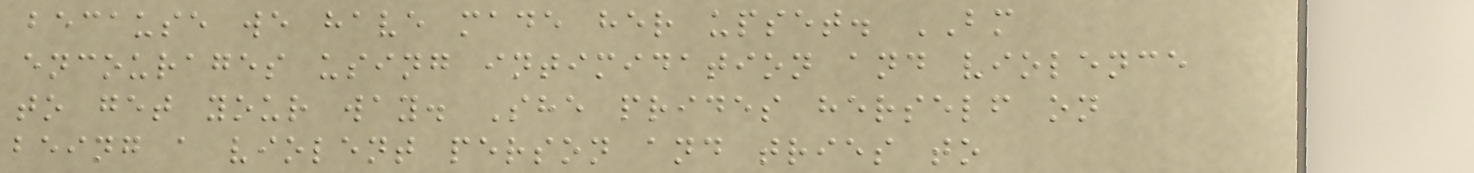because we have made her upset. BM
encourages using intimidation and violence
to get your way. She prides herself on
being a violent person and tries to
